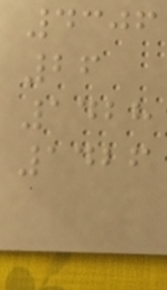4306
26
1428
1426
